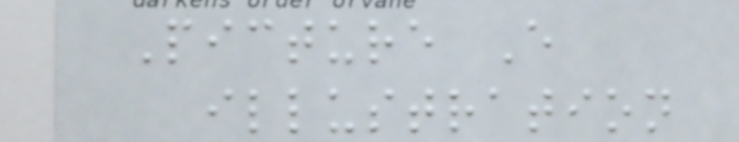Picture E
illustration
